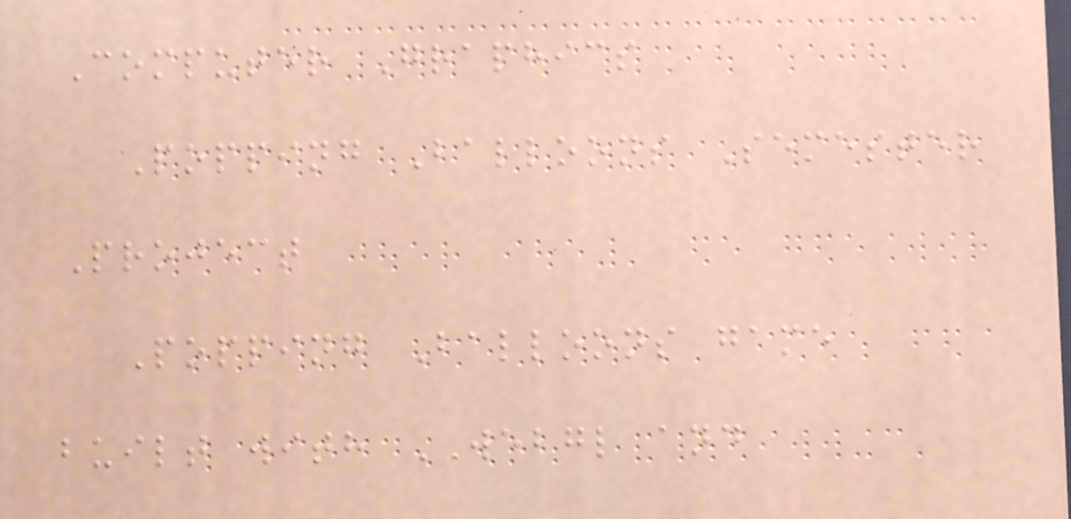Computer Graphics
Popping Balloons Semester
Project
Popping Balloons game
built with WEBGL and
